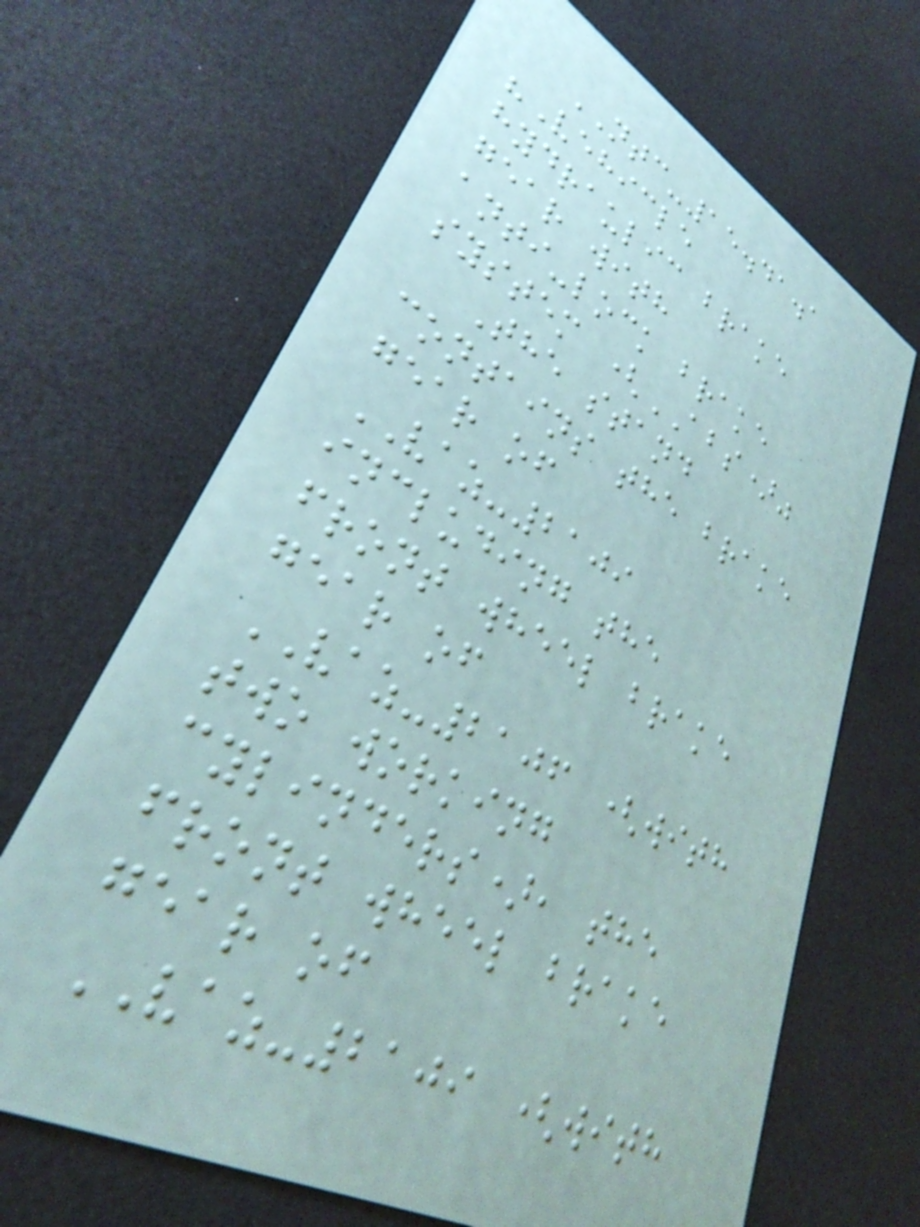NTC-15.41.1
"Vehicle
hydraulic brake
gear with
anti-lock brake
system (ABS)"
The stand
contains the brake
gear of
VAZ-2109
including the
front wheel brake
gear of
VAZ-2106 (with
two working
cylinders), the
front wheel brake
gear of
VAZ-2109 (with
